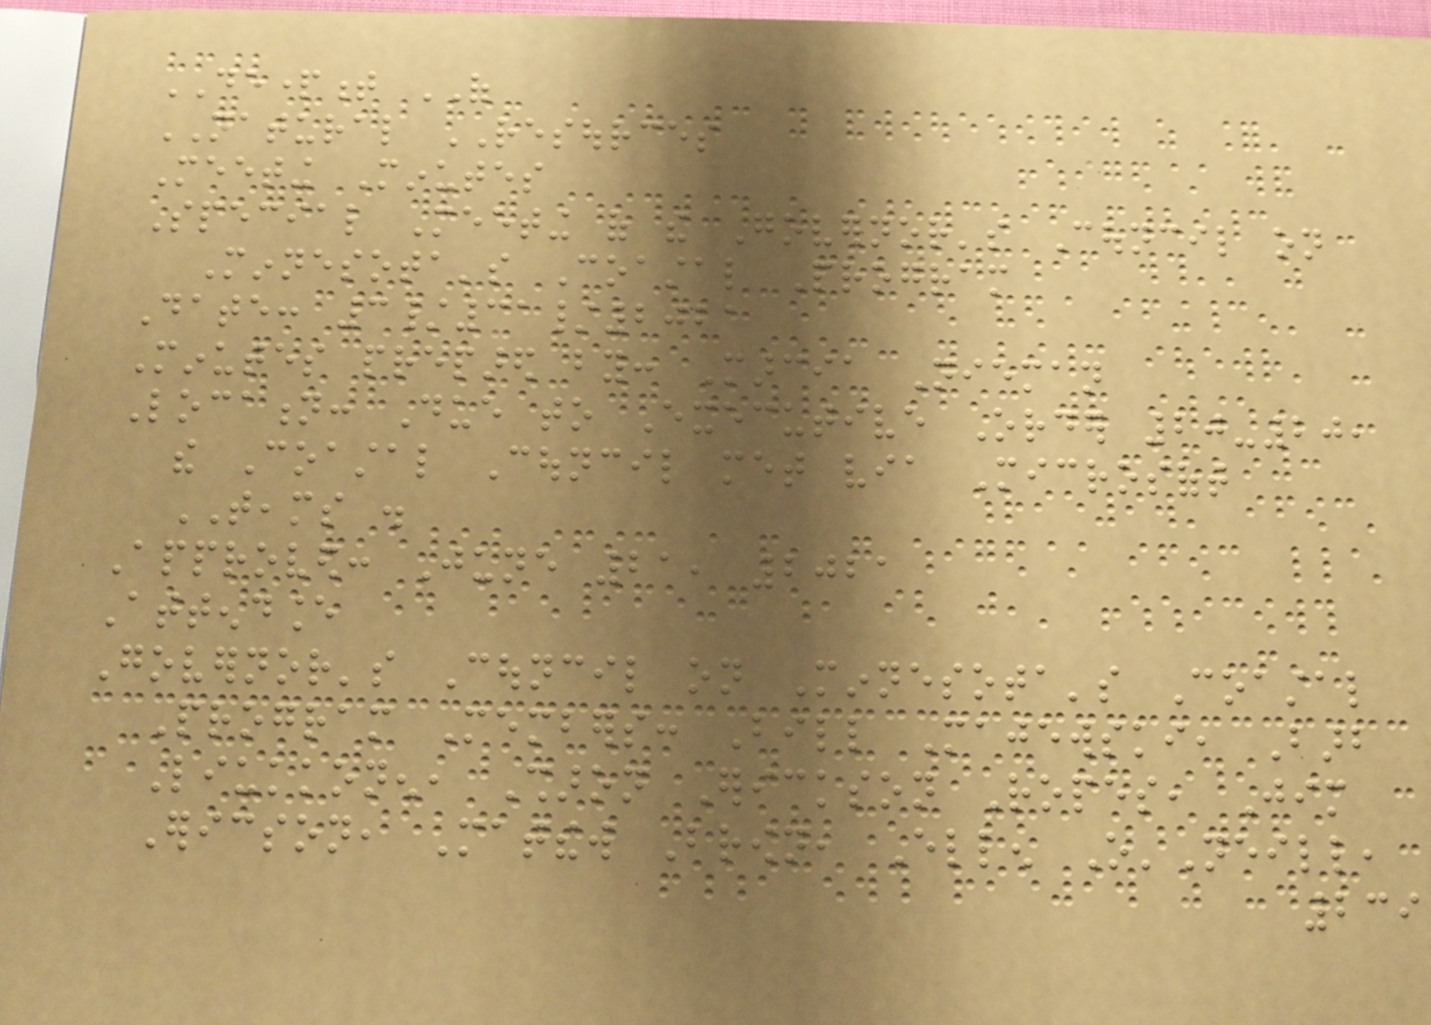DEPARTMENT OF
NATURAL RESOURCES
Meeting Minutes
Special Meeting of the Governor's Council on
Minnesota's Coastal Program
Date: 3/31/2021
Minutes prepared by: Marcia Nieman
Location: Due to Executive Order 20-20,
the Coastal Council met via Microsoft
TEAMS .
Approved: June 21, 2021
Attendance
Governor's Council on Minnesota's Coastal
Program Members: Bill Majewski, Barb
Liukkonen, Sharon Erickson Ropes, Jim
Ericson, Matthew Brown, Ellen O'Neill,
239
